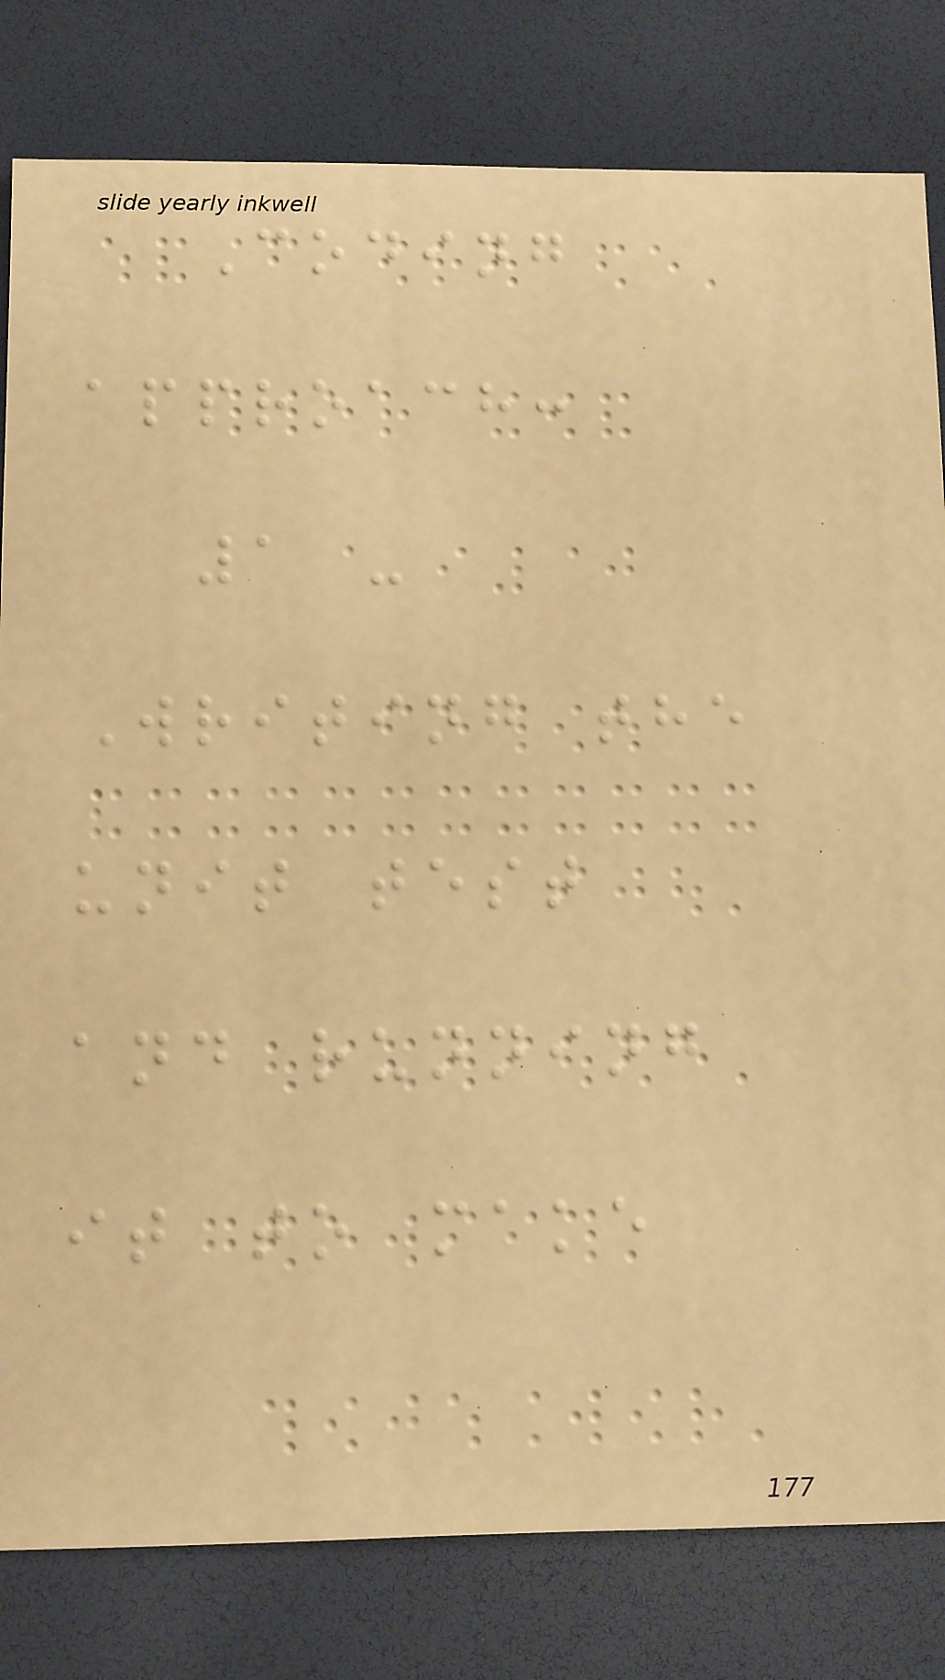Coding
approach:
1 -
Writing the
unit test
and running
it to make
